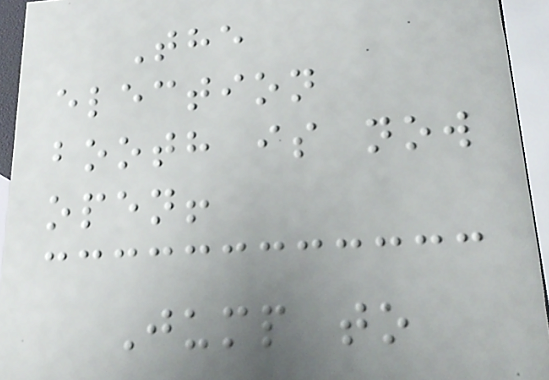The
election
booth is now
open!
Jump to
